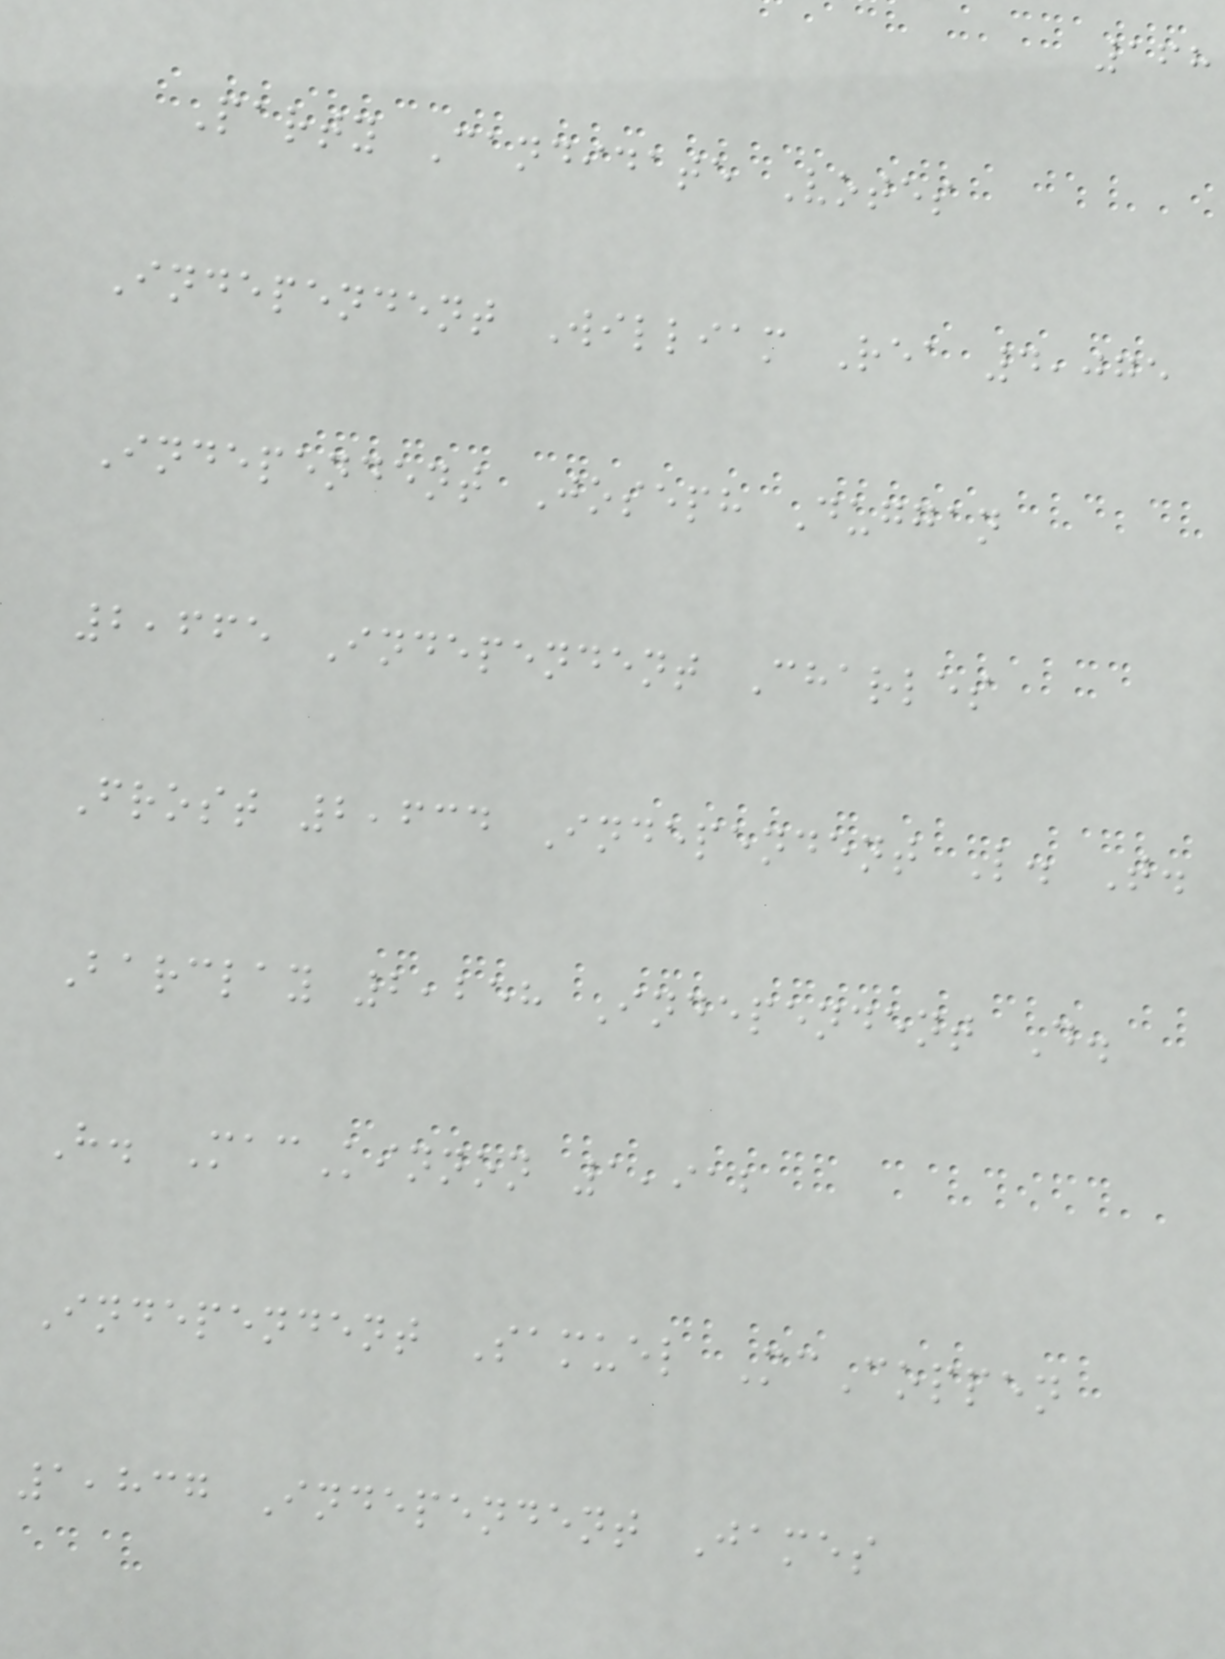168
Party Candidate Votes
Independent William Rea 4,075
Independent Joseph Duggan
2,665 Independent Charles
Frost 2,634 Independent L. T.
Barclay 2,258 Independent D.
H. MacKinnon 1,912
Independent Samuel McCoppen
1,837 Independent James
